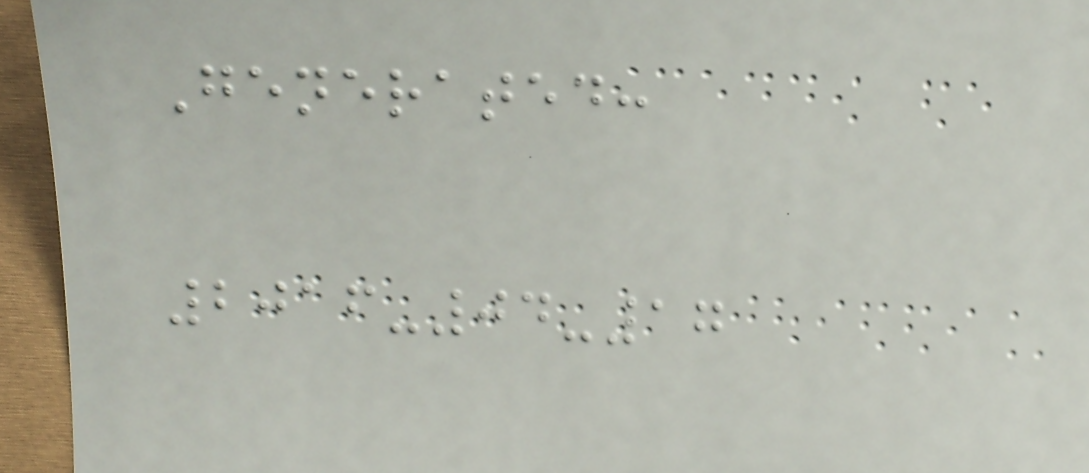Generated:
2016-04-17
